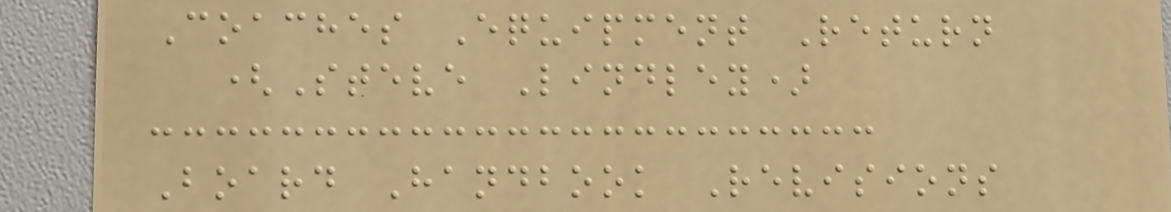Coaches Equipment Return
(Steve Lindley)
Board Handbook Revisions
